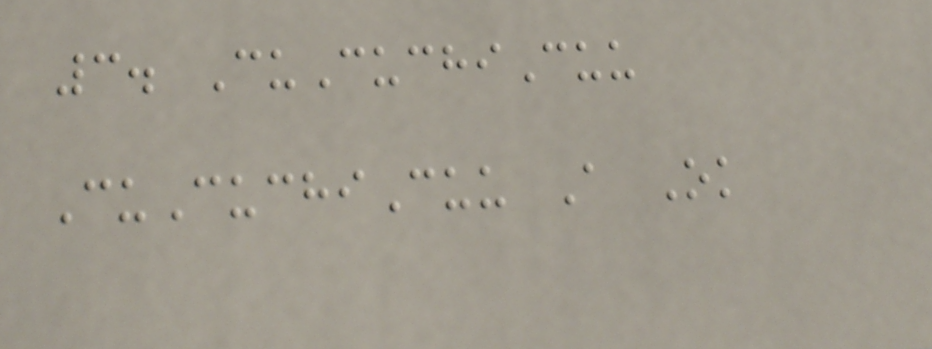3. CuCuchiCuu
CuCuchiCuu A Ok
